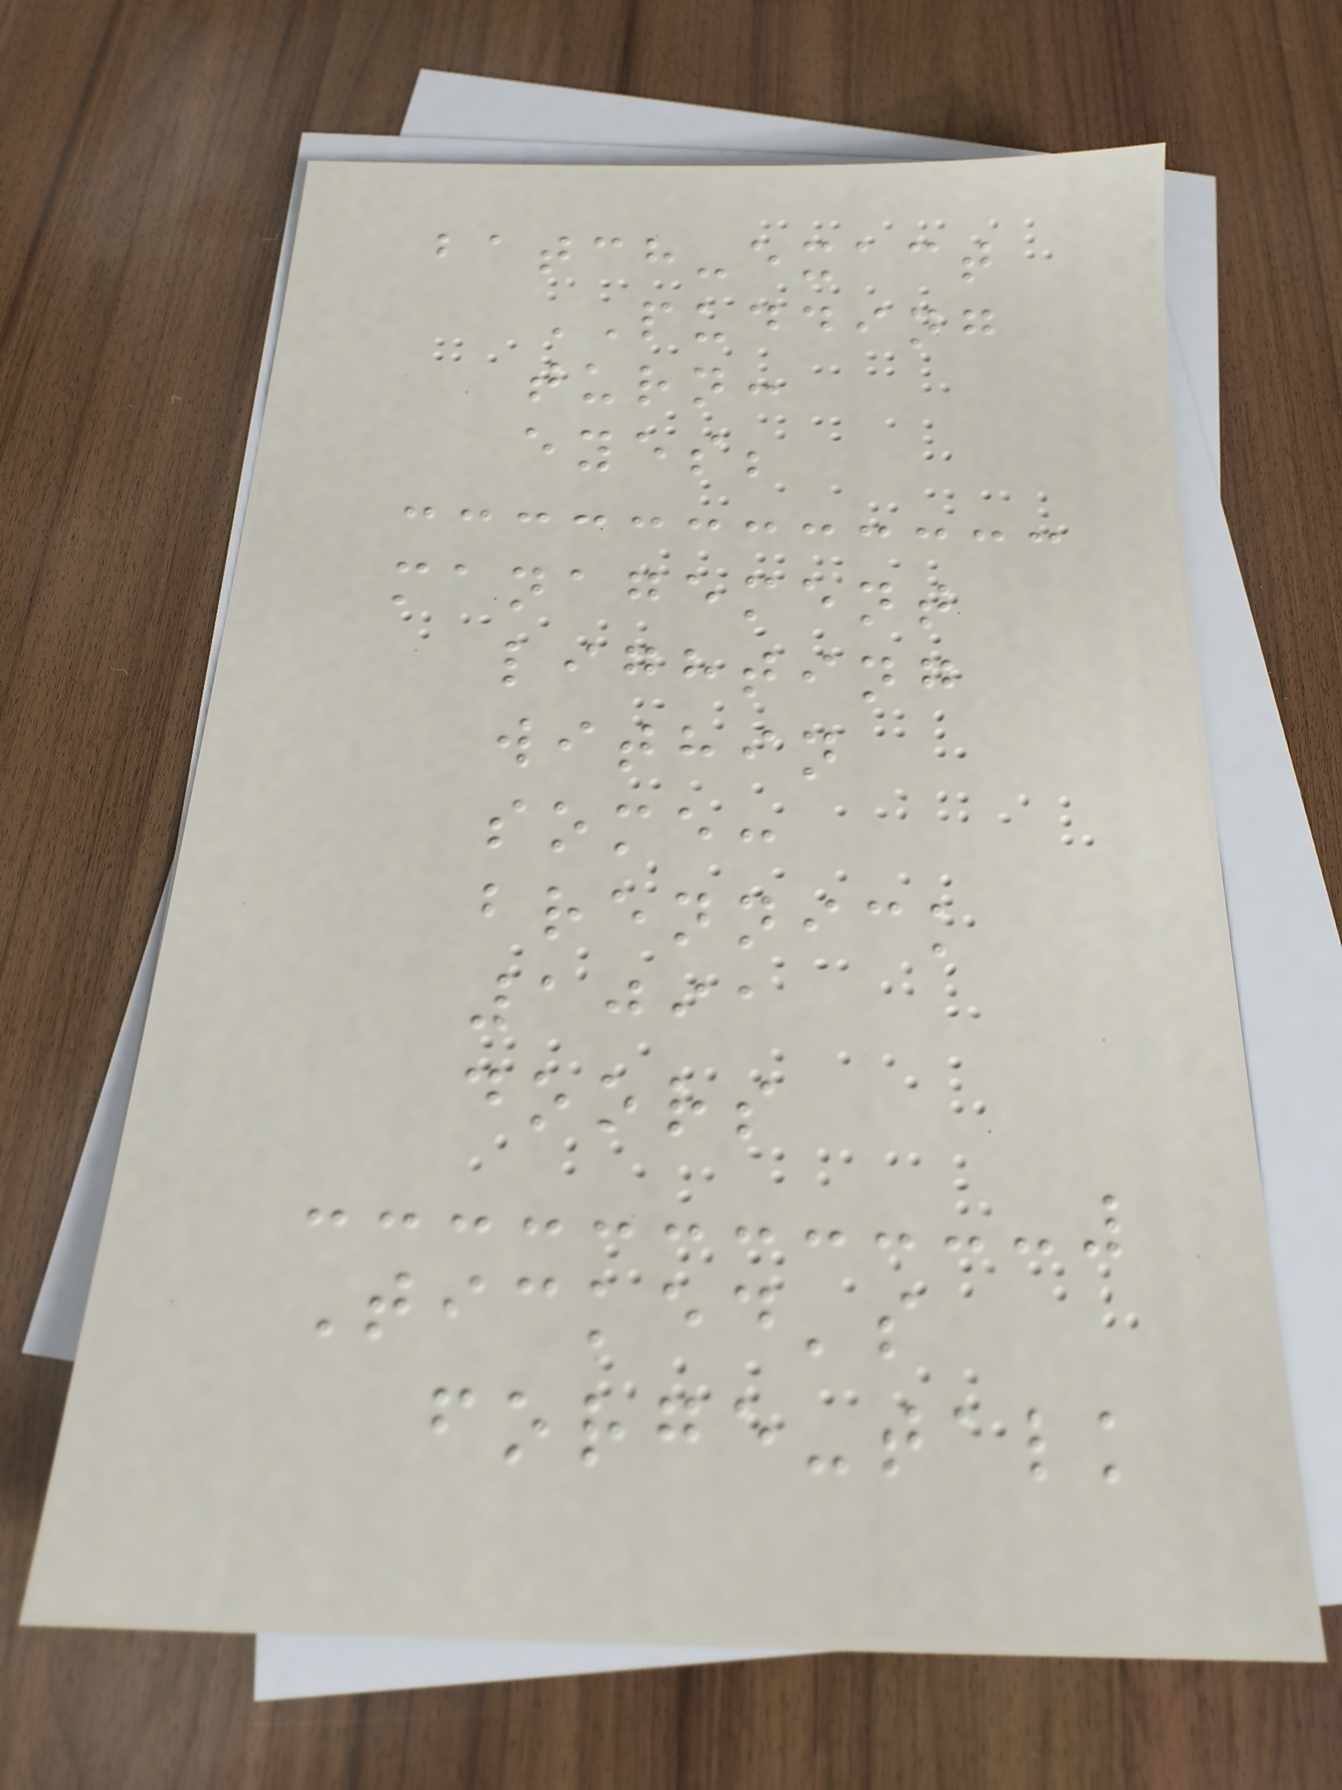batch-exact
PUDDING
turn:
eyes;
management
lighting
within
some:
brennick
1091
doors
Ticked's
forge-talk
